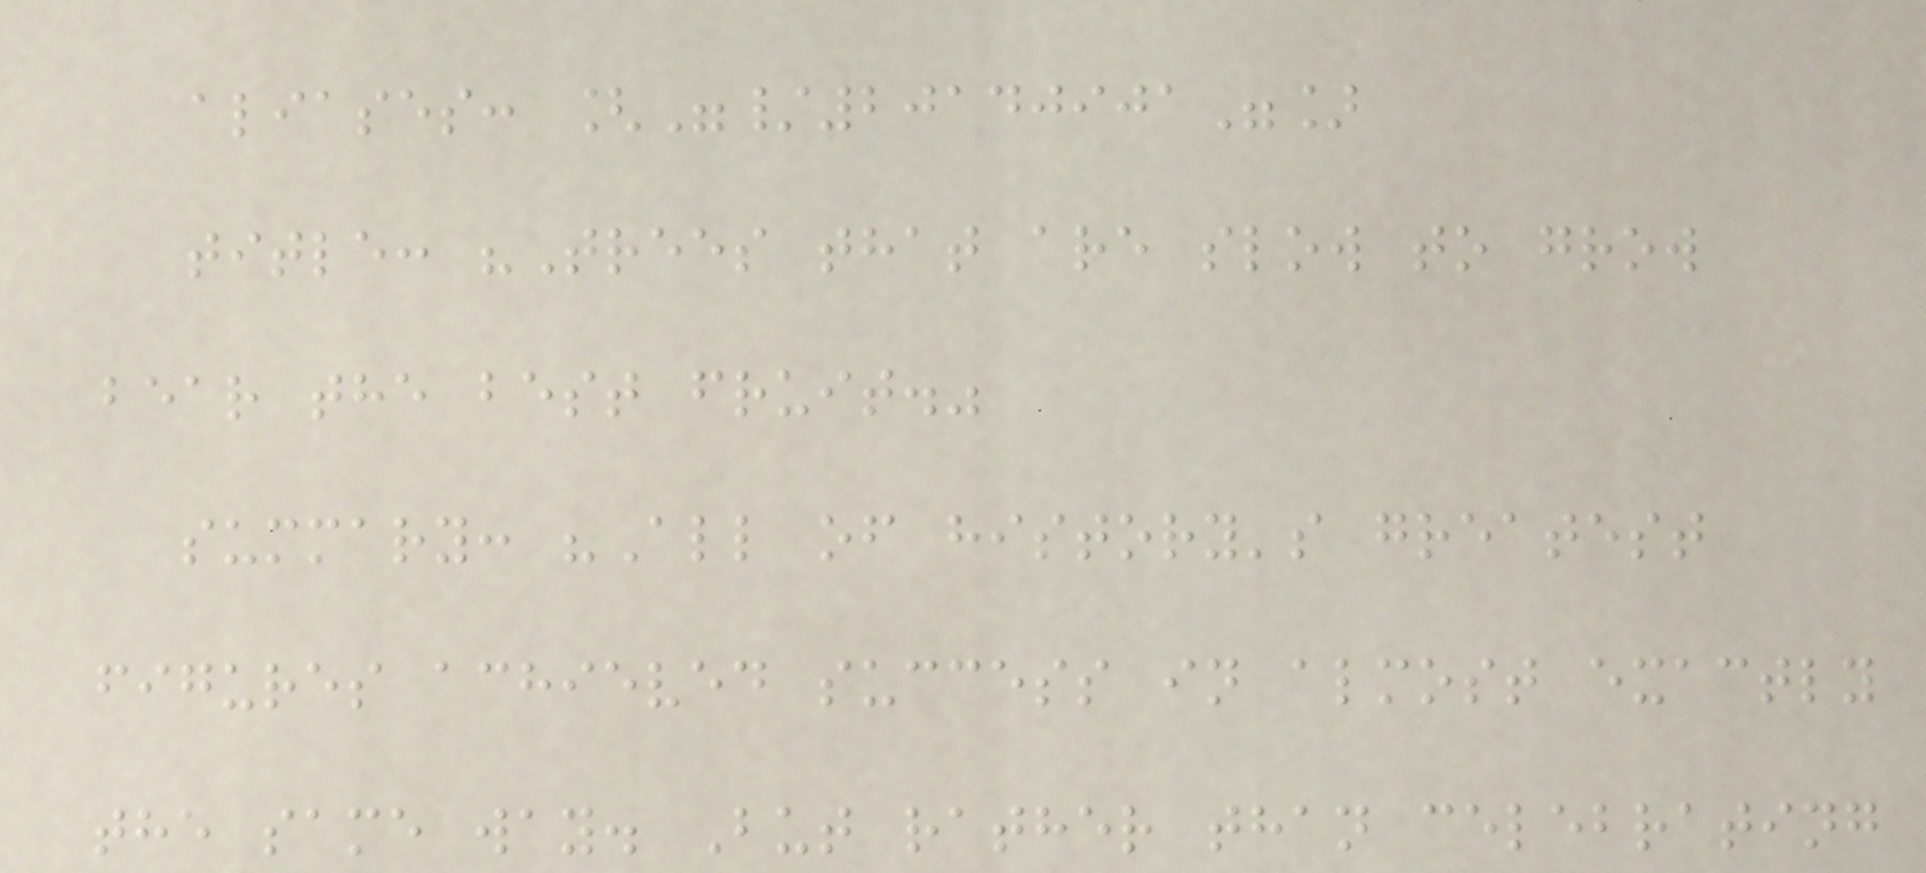aliases: ["/20140901"]
title: "Trees that are slow to grow
bear the best fruit."
summary: "All of history's greatest
figures achieved success in almost exactly
the same way. But rather than celebrating
